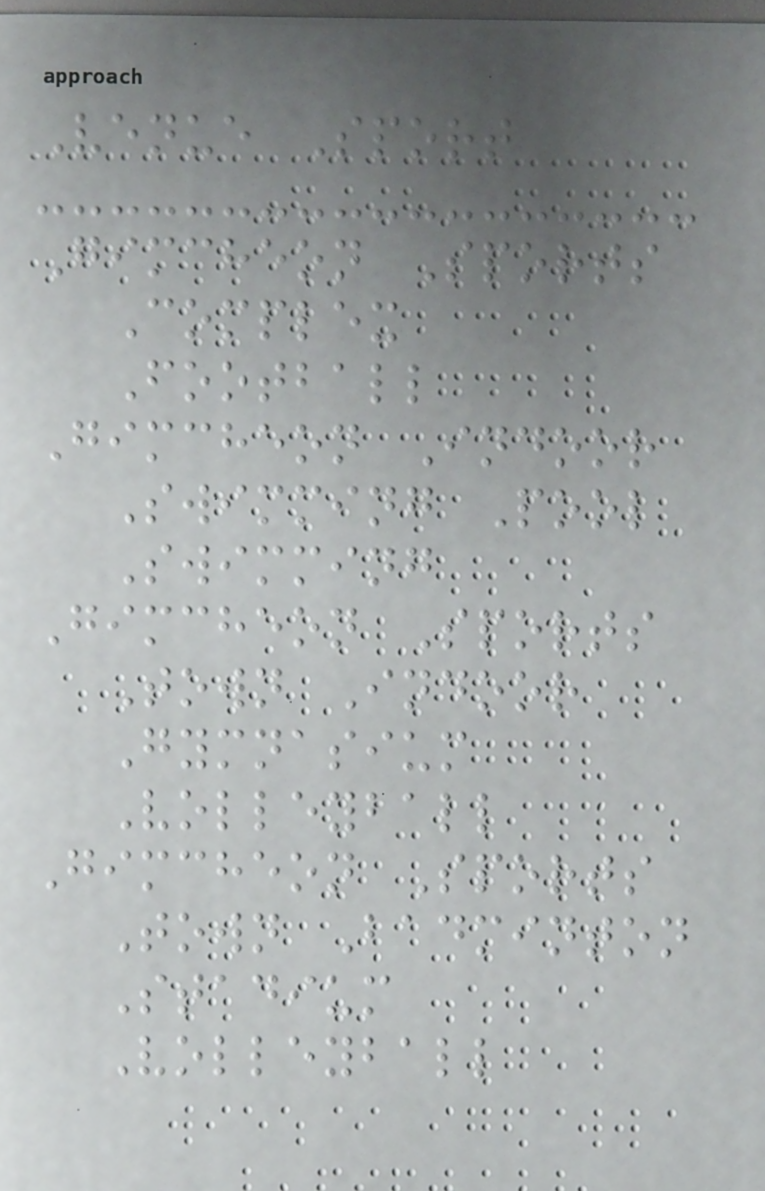Venue Sport
Gimcheon Sports
Complex
Football
Gimcheon Indoor
Swimming Pool
Swimming
Gimcheon Sports
Town Indoor
Gymnasium
Volleyball
Gimcheon Sports
Town Badminton
Stadium
Volleyball
